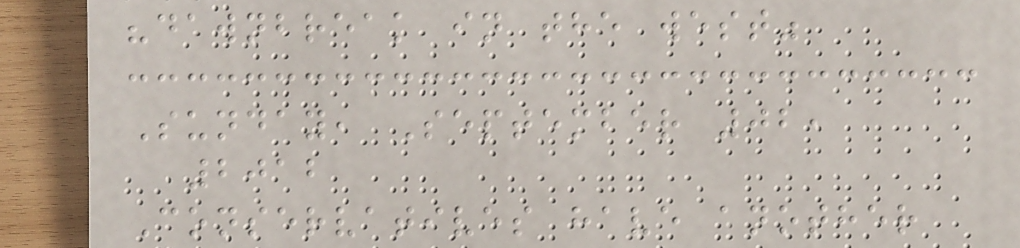"dawnbreak in the west"
Sunday, September 02,
2012
Conservatives have another
